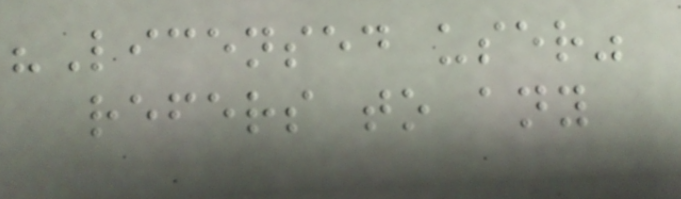"Licensed user"
refers to any
